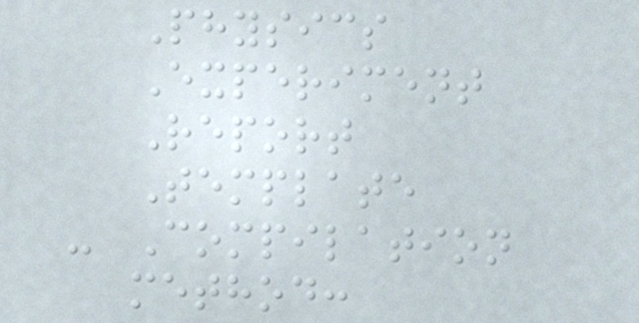Physics
Experiment
Report
Template
- Compilation
method:
